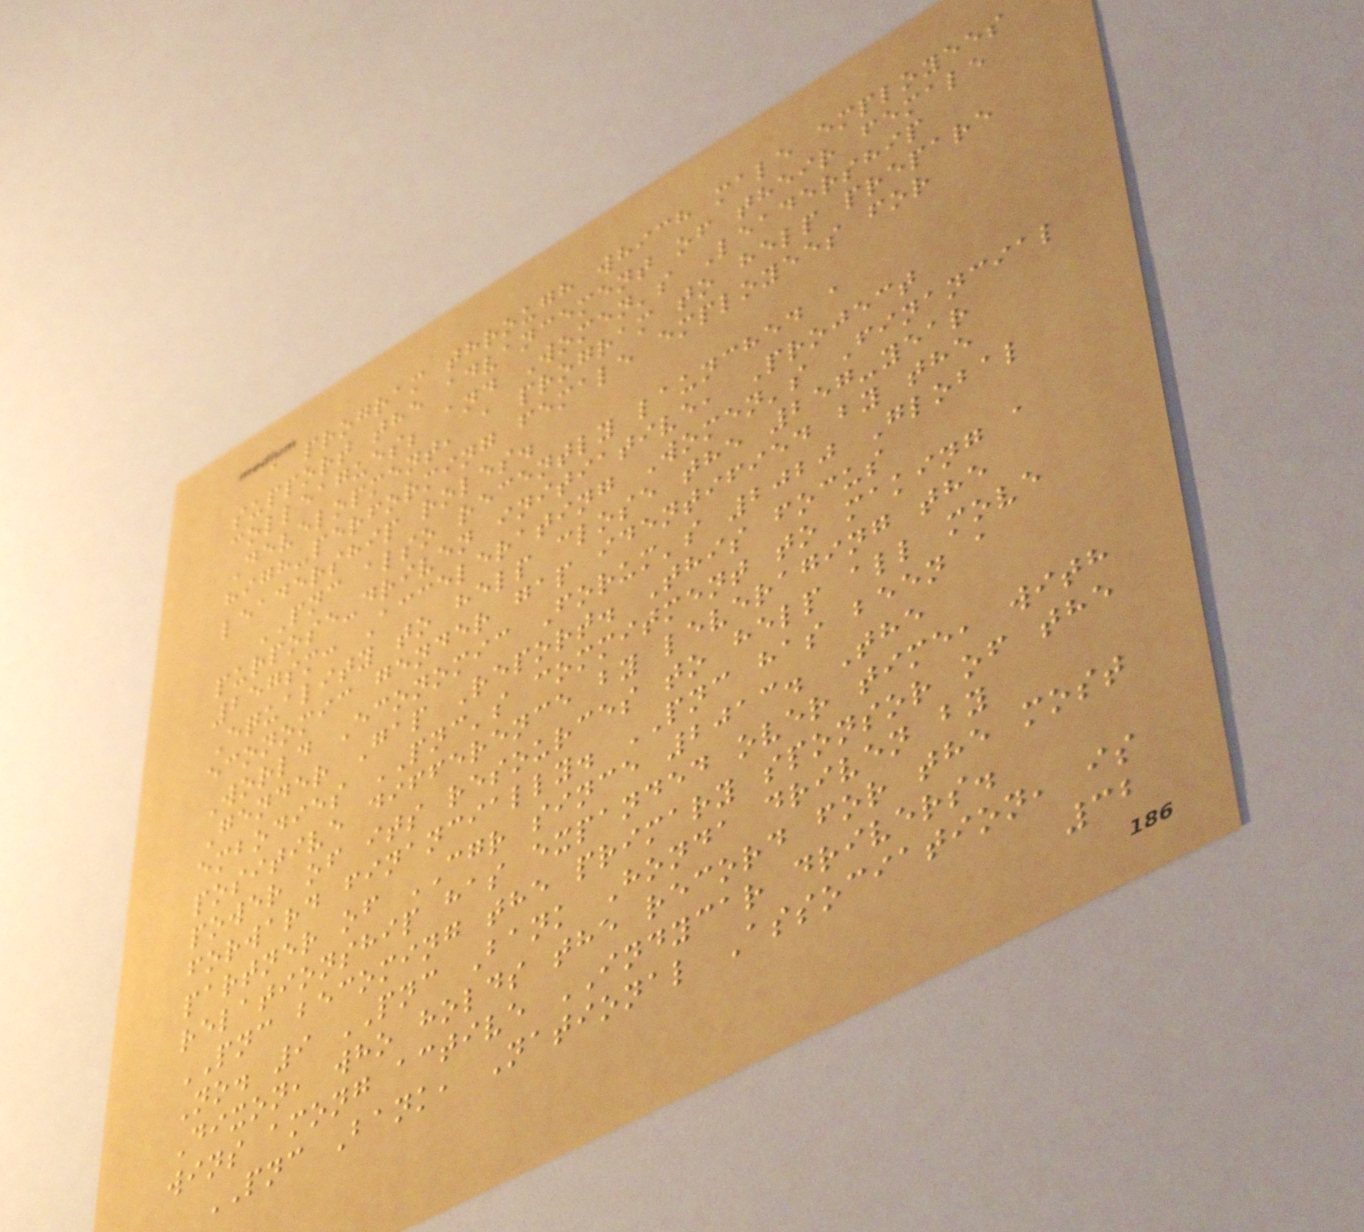a program through which male employees
support the advancement of their female
colleagues; and Women's Leadership
Development, a program to help prepare
high-performing female employees for
leadership roles.
PNC also recently launched a
purpose-driven initiative, Project
257sm: Accelerating Women's Financial
Equality to help close the 257-year
economic gender gap identified by the
World Economic Forum's 2020 Global
Gender Gap Report. This focus
embodies PNC's commitment to making a
positive difference by leveraging the
power of its resources to help all move
forward financially. PNC has been a
partner of CGR since 2013. The
relationship has expanded over time, with
PNC becoming the primary sponsor of the
No. 9 PNC Bank Honda driven by
Dixon, who holds the record for the most
wins among active INDYCAR drivers.
PNC Bank, National Association, is
32
